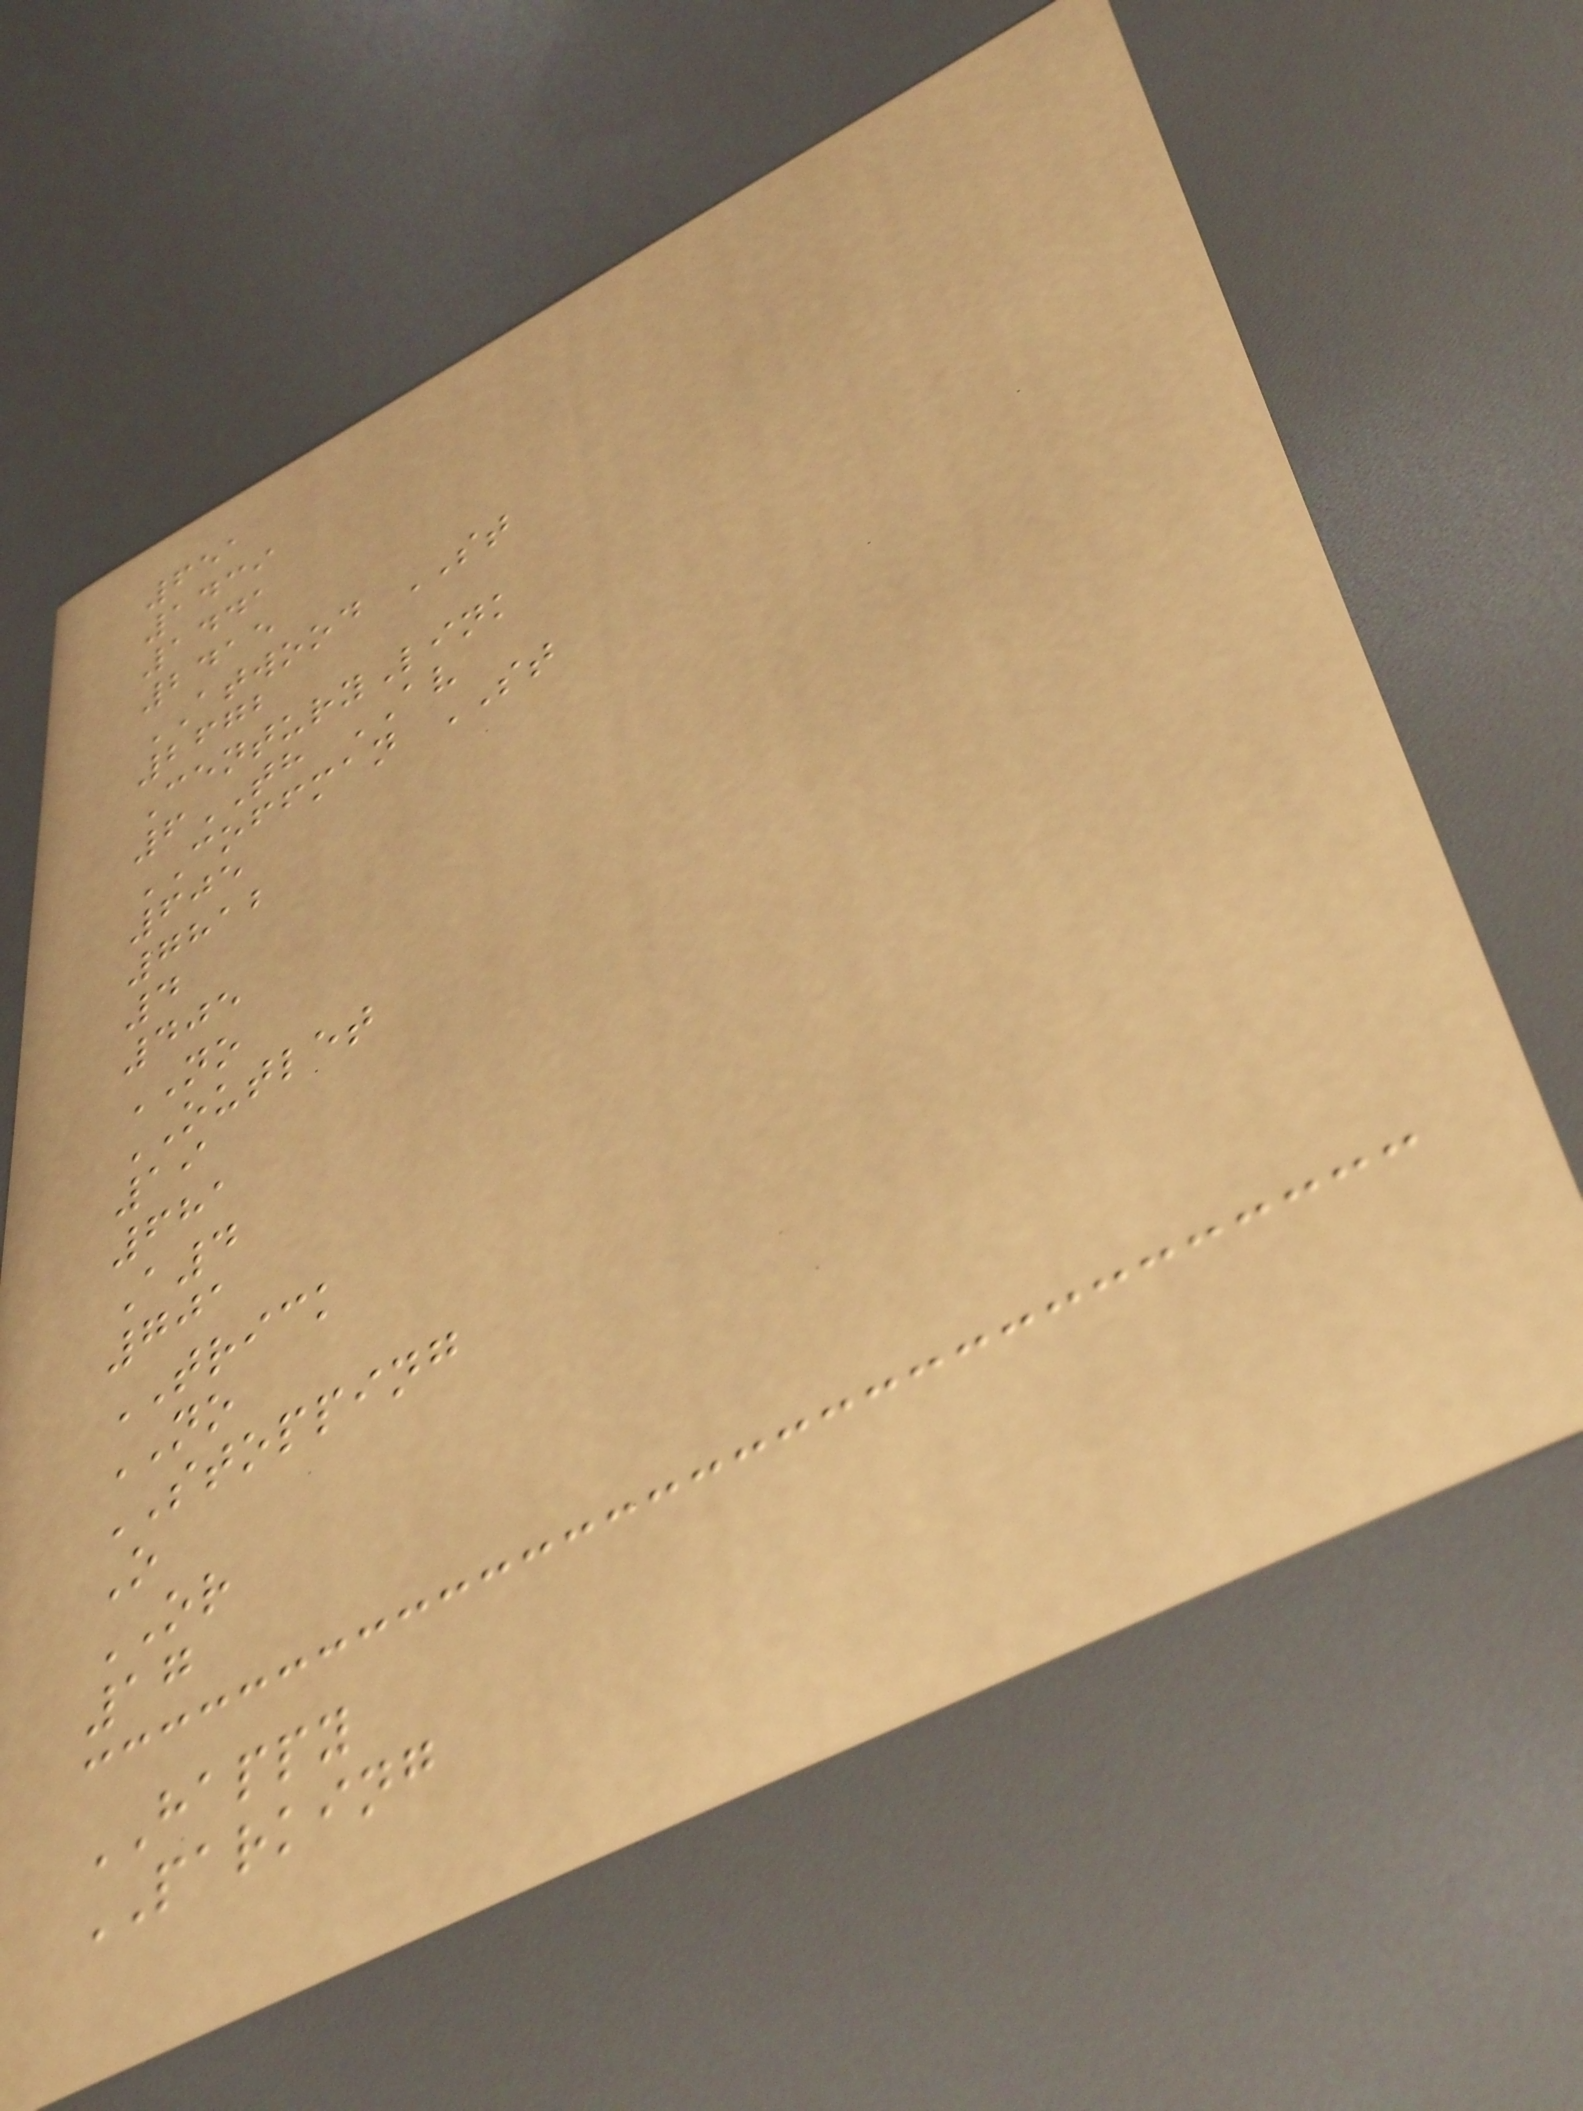651
1439
1441
2415
ATWOOD ST
2672
CenturyLink
6TH AV
COFFMAN ST
605
7812
4
405
NO
OUTLET
19
681
A4
701
TRICK
NO
STOPPING
O
OR
17
HAPPY
PARKING
